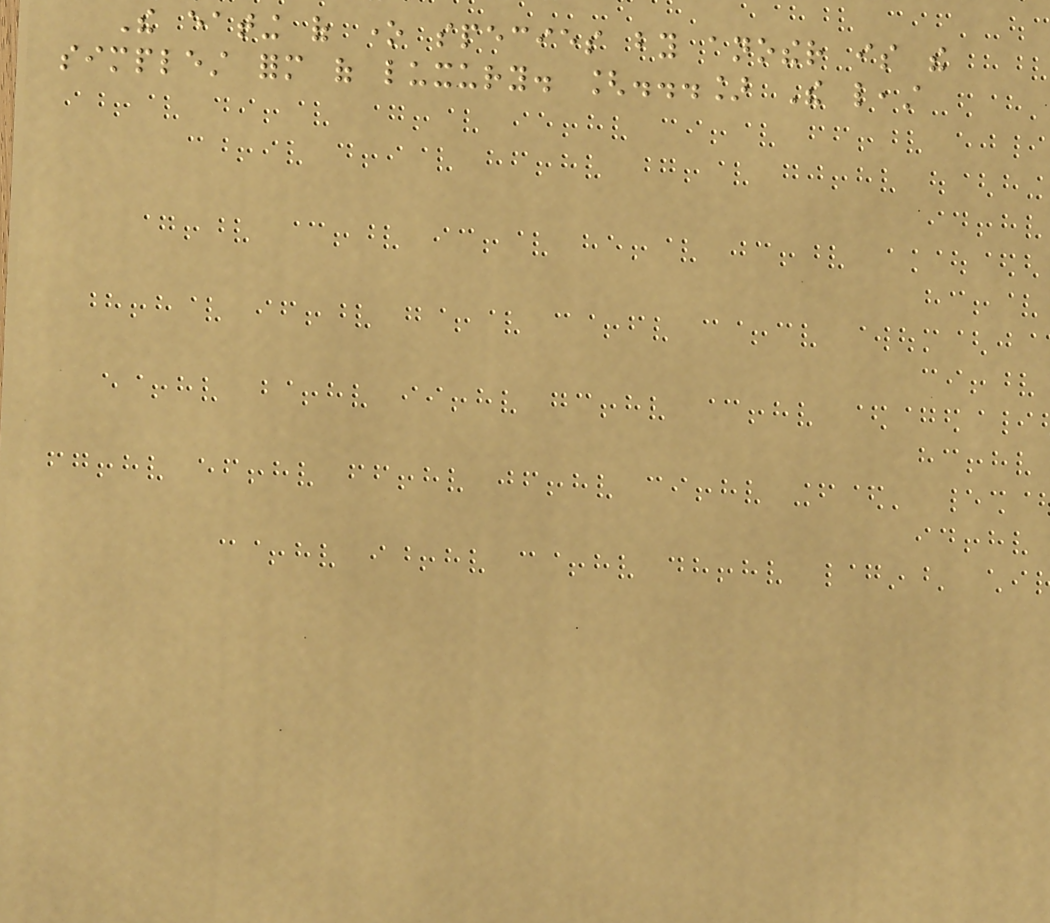The eating of one species by another is the
simplest form of luxury. [...] The least
